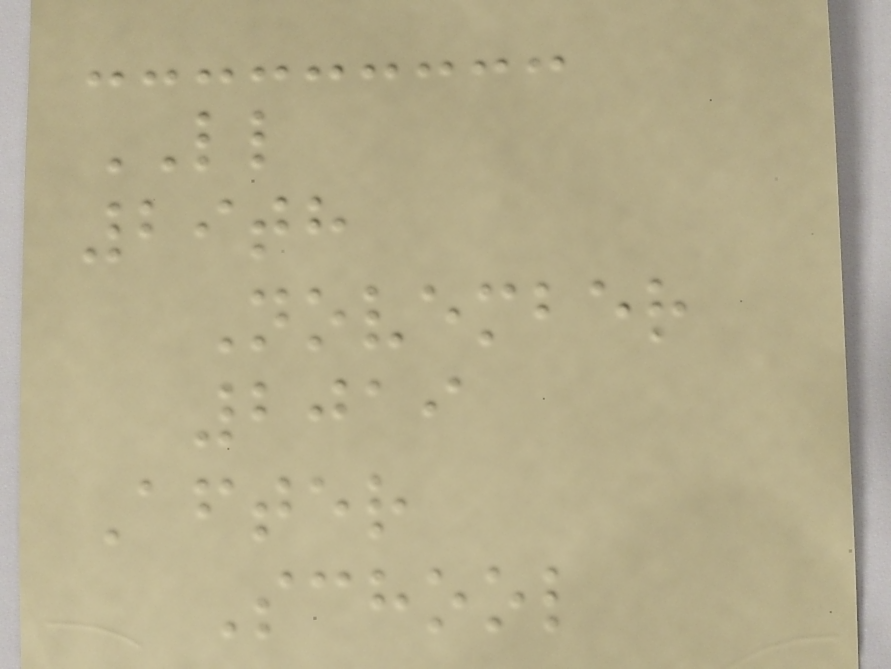LL
29th
November
2019
After
School
